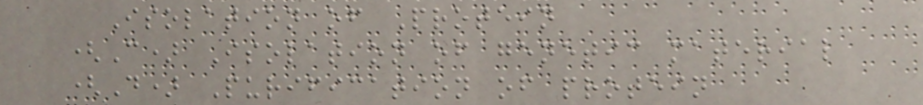Isolation of Protein
(C) Isolation of genetic material
(D) Purification of protein
